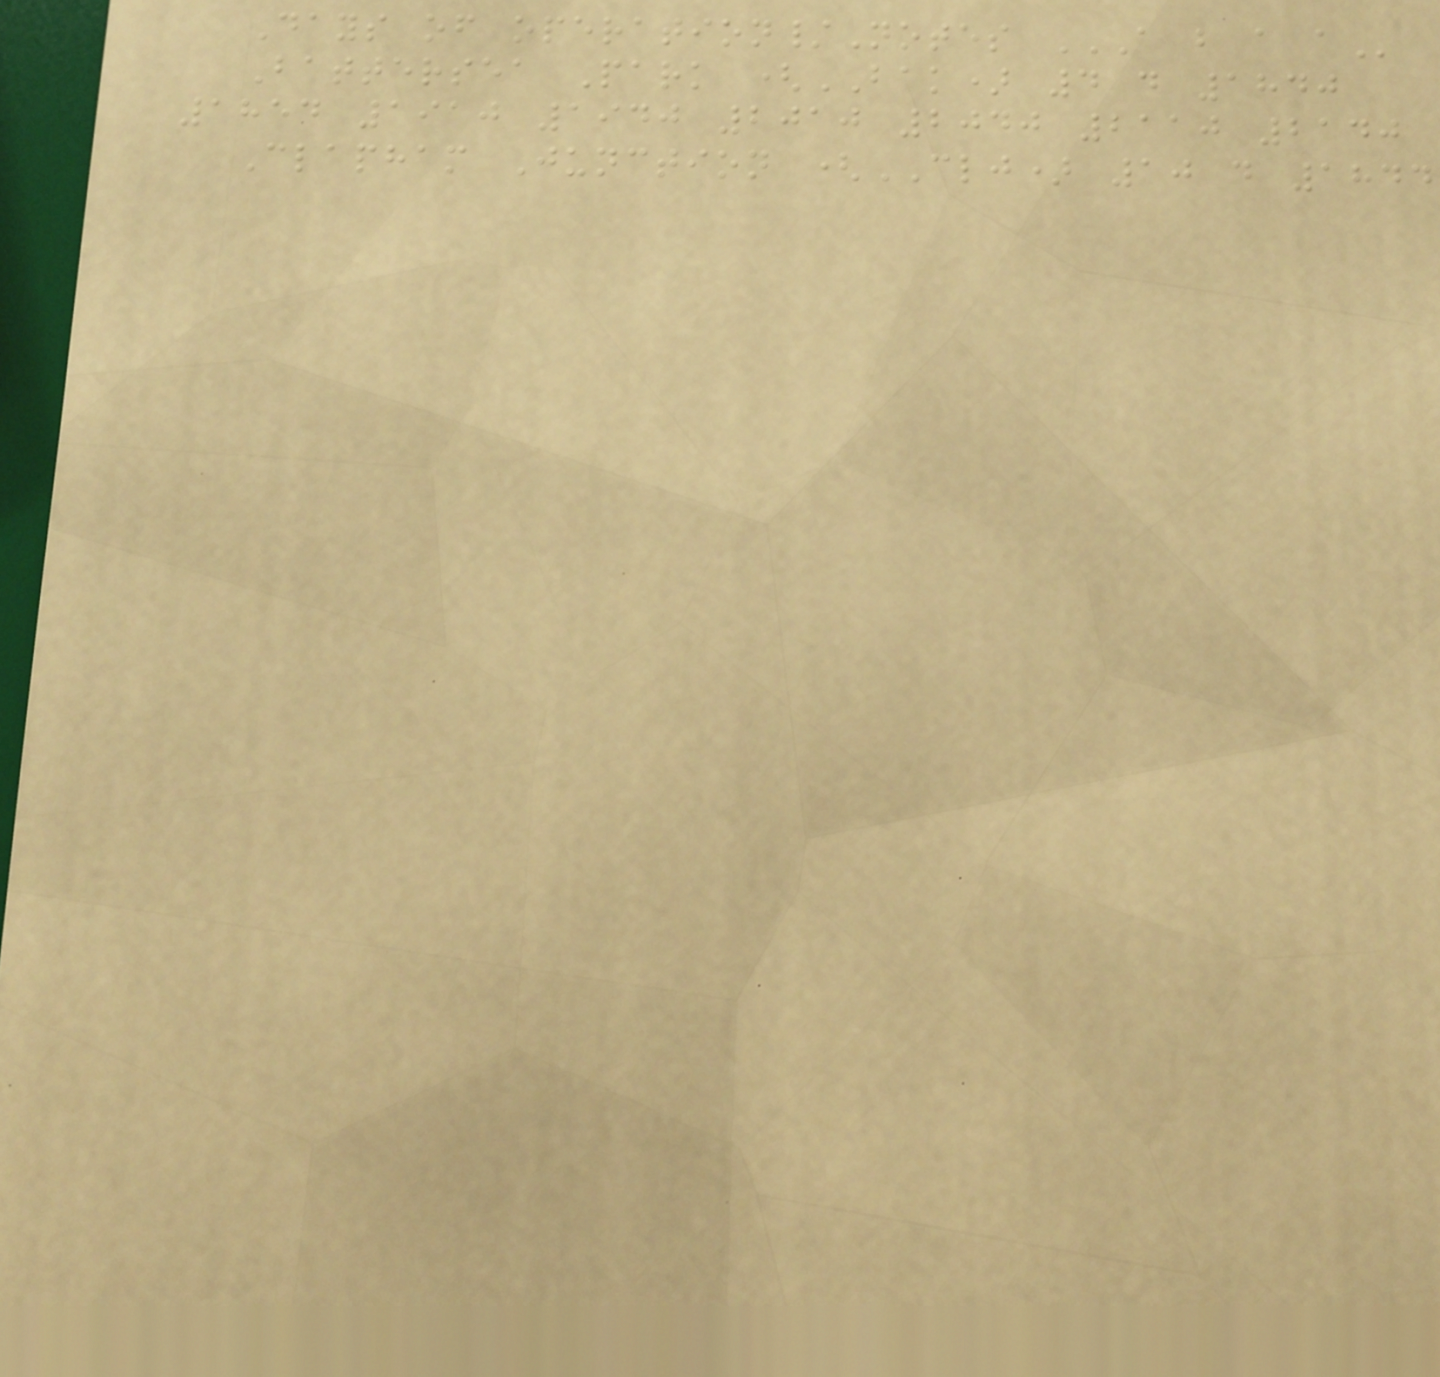Days of operation/Notes A B A A
Battersea Park (BAK) 4 d 1840
1854 1910 1940 2010 2040 2110 2140
Clapham Junction (CLJ) 10 d 1844
